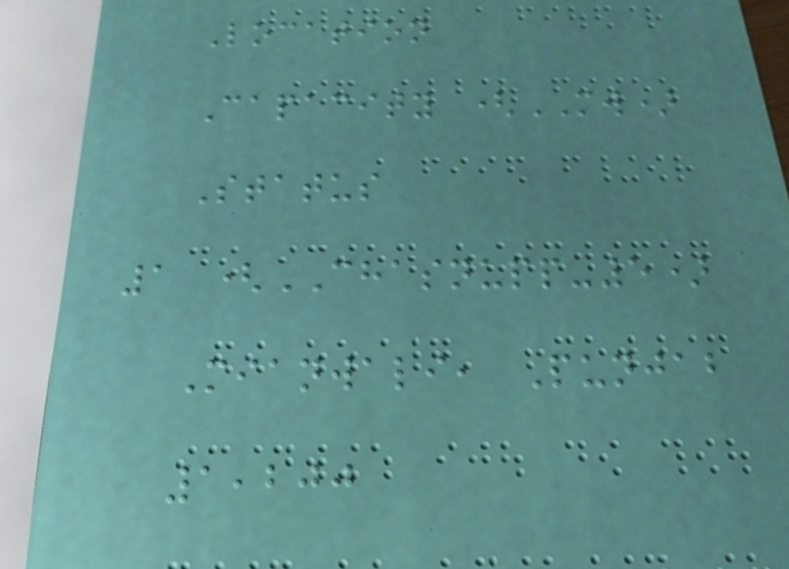Location
Capacity (MW)
Status
1 (CHASNUPP-5)
Mianwali, Punjab
1,200
